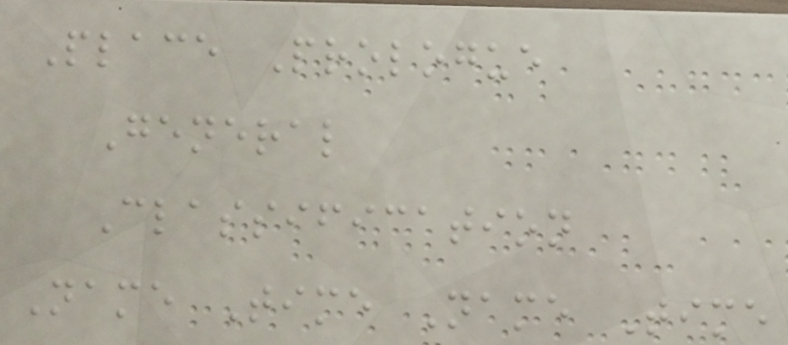Place Prologue
General
Classification
Name Time Name Time
